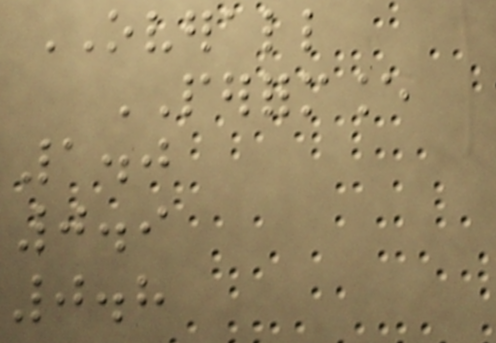OVERALL
PERFORMANCE
1.0
0.9
0.8
